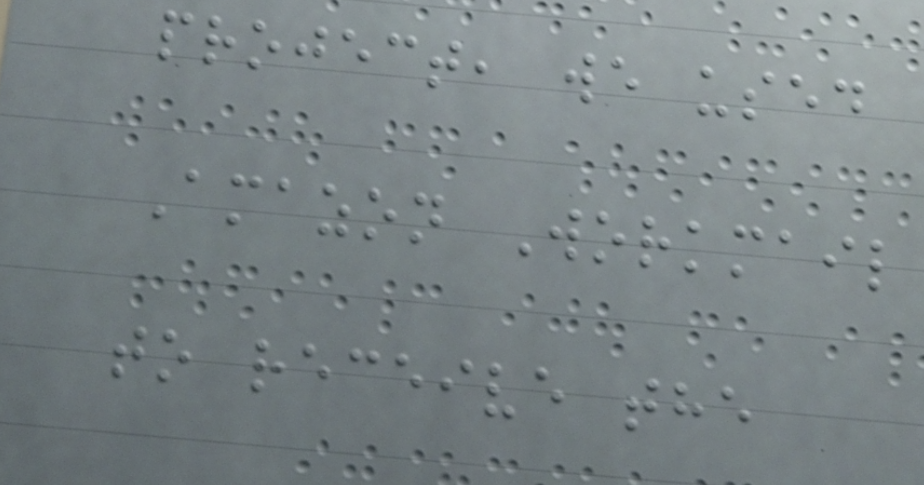project, we used
Amazon Workmail
to receive the
